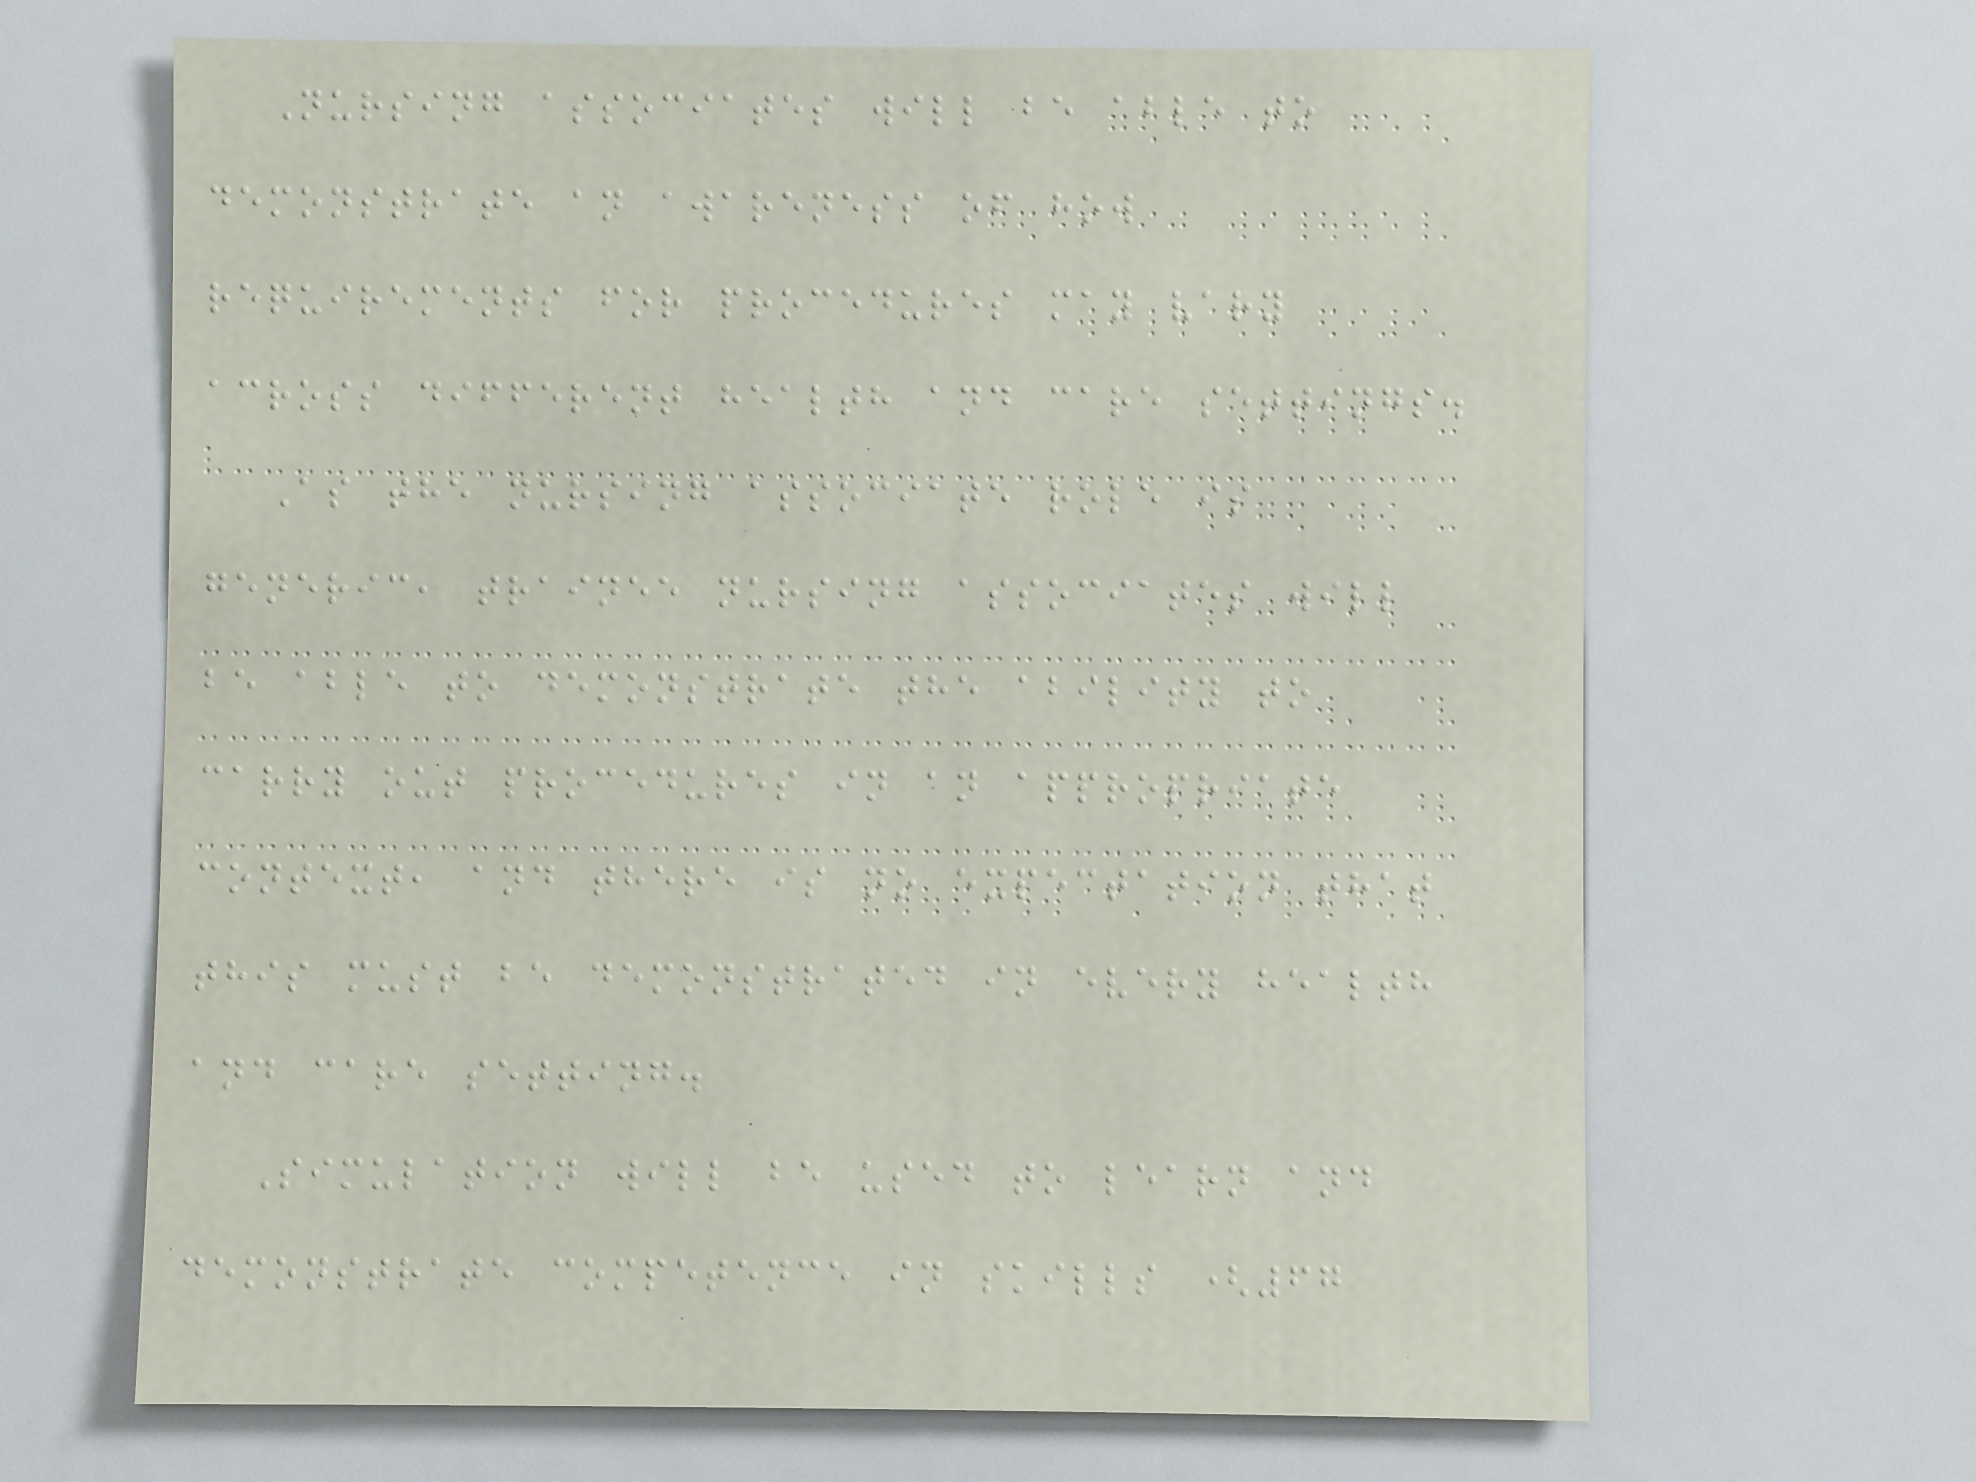Nursing associates will be able to
demonstrate an awareness of how
requirements for procedures may vary
across different health and care settings.
As the nursing associate role is
generic, trainee nursing associates will
be able to demonstrate the ability to
carry out procedures in an appropriate
context, and there is no expectation that
this must be demonstrated in every health
and care setting.
Simulation will be used to learn and
demonstrate competence in skills (67
